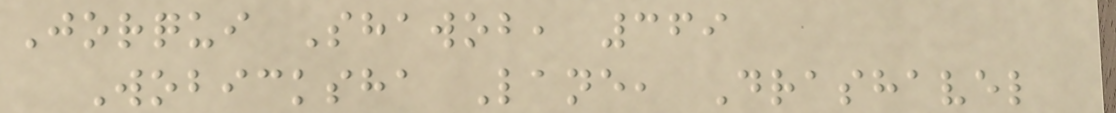Jorqui Shawob, 369
Wobicksha Lane, Drashavel
